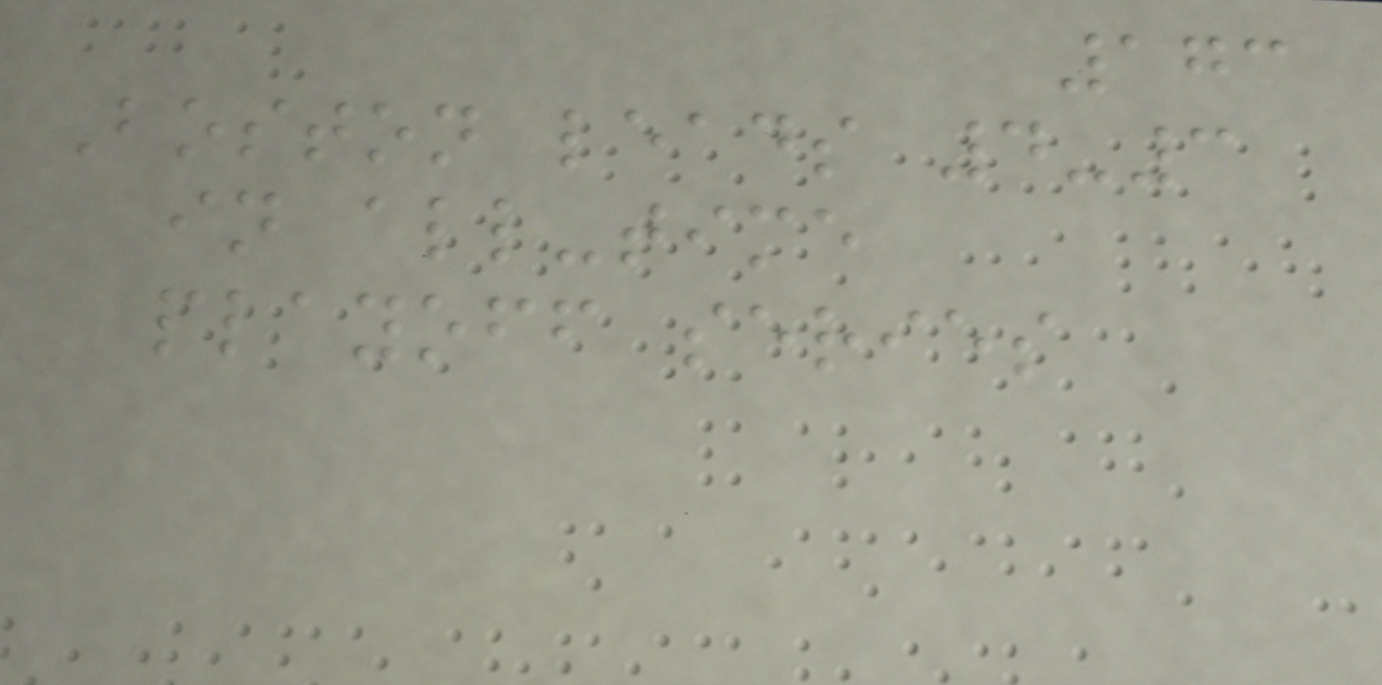173
Boston leads 4-3
in all-time
playoff series
